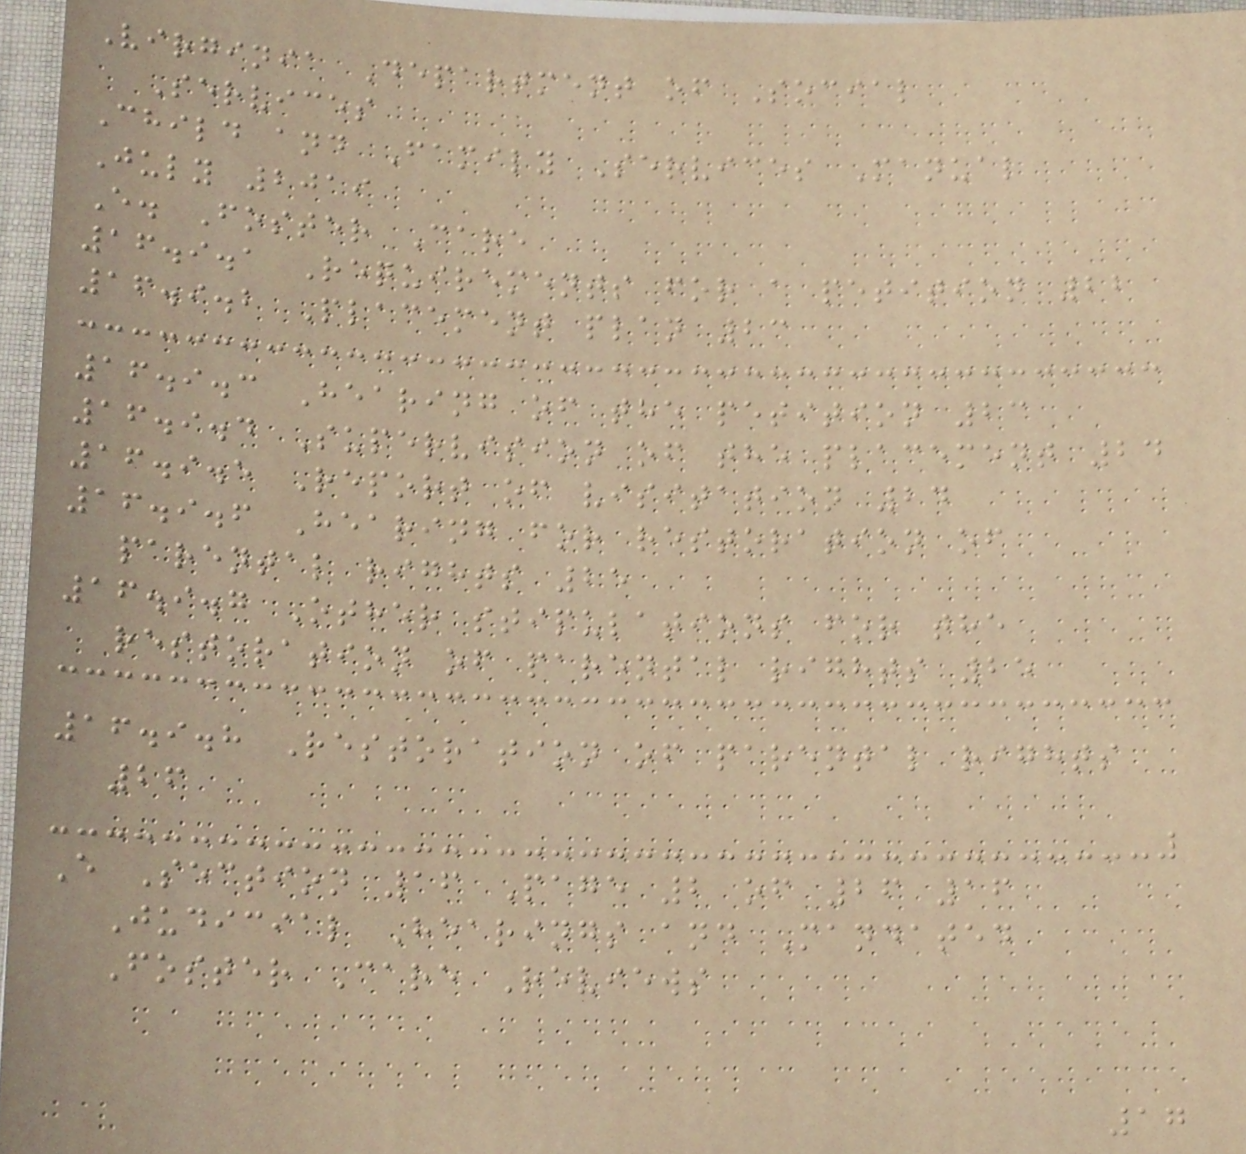Virginia Department of Social
Services
Child and Family Services Manual
July 2019
E. Foster Care
16.9.1 Requirements for a petition 22
16.9.2 Placement plan 23
16.9.3 Hearing of the petition 23
16.9.4 Supervision of the placement 24
16.9.5 Report of visitation 24
16.9.6 Hearing for restoration of
parental rights 25
16.9.7 Other stipulations for the
restoration of parental rights 25
16.9.8 Restoration of parental rights
26
E Section 16 Page 2 of 26 16
Judicial Hearings and Mandated
Foster Care Reviews
17
